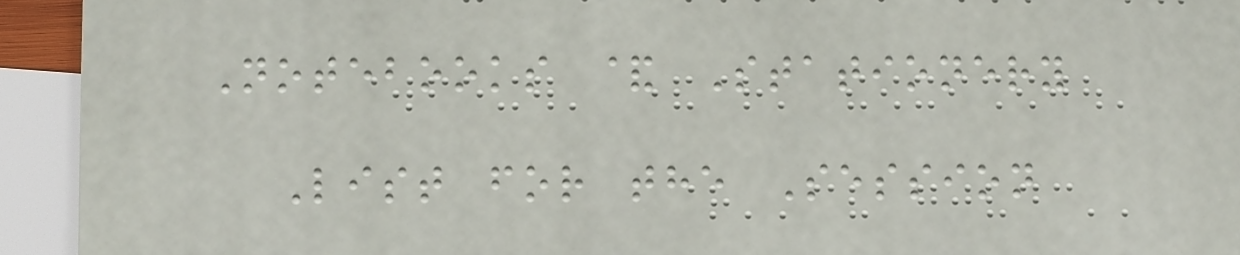Notebooks & Stationery
List for the Session
